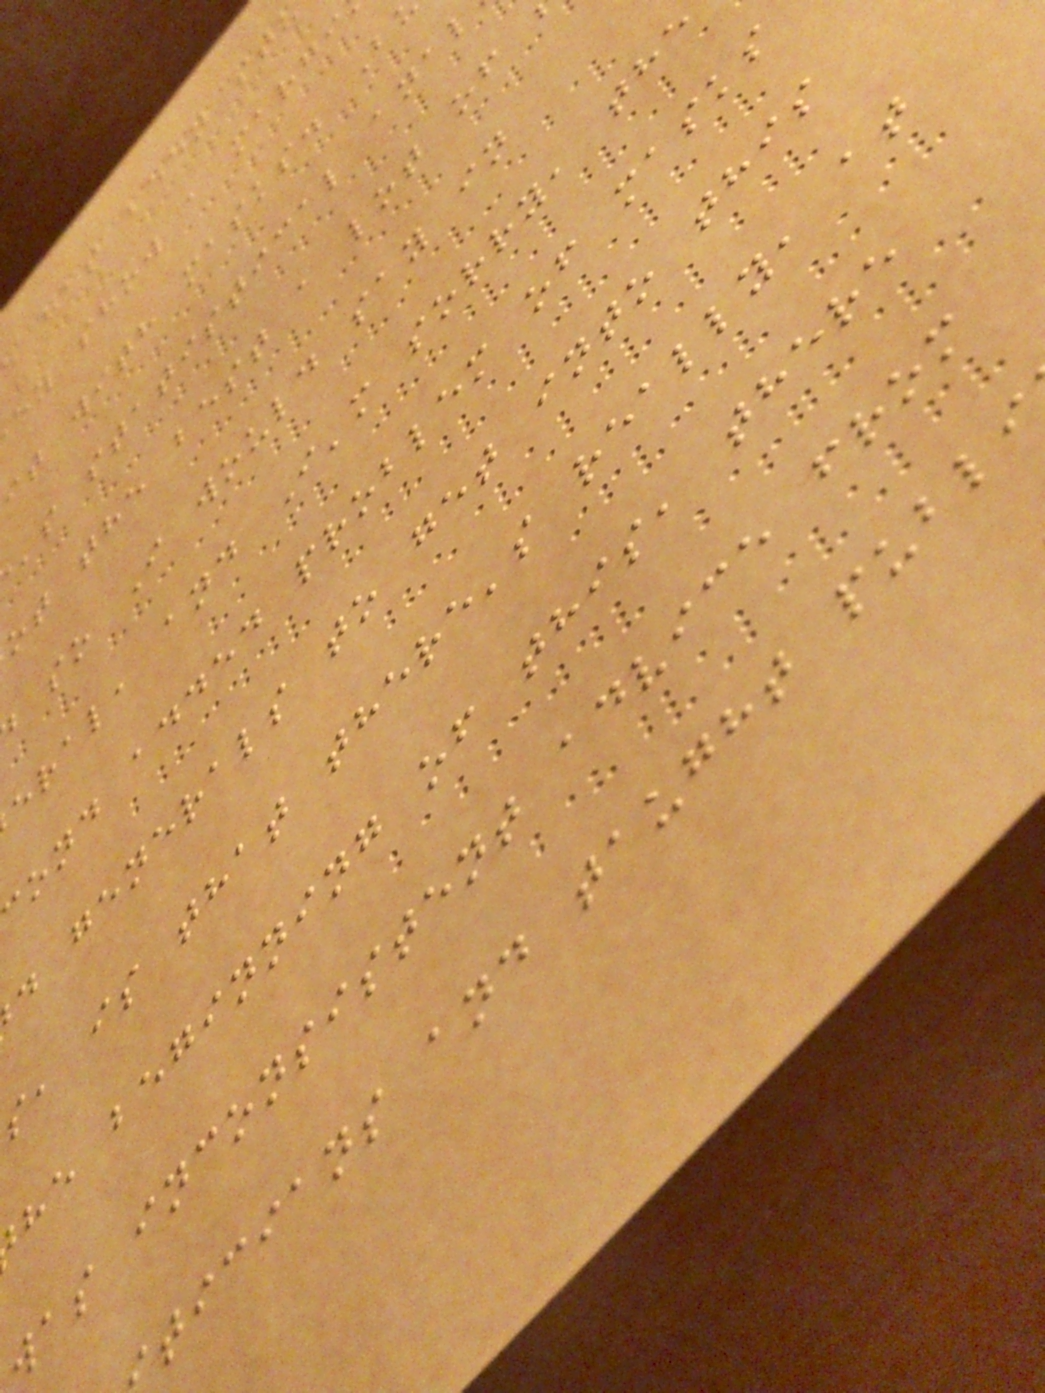has been stu
ey show a margi
it with masks. B
's statistical anal
ot the best a lot of
so I would say in
eral, and I'm sorry, the
ond added problem of masks
d generals to get into this
s, is that there's really, at
he beginning of this, there
was inconsistent advice from
ticians and taught publi
